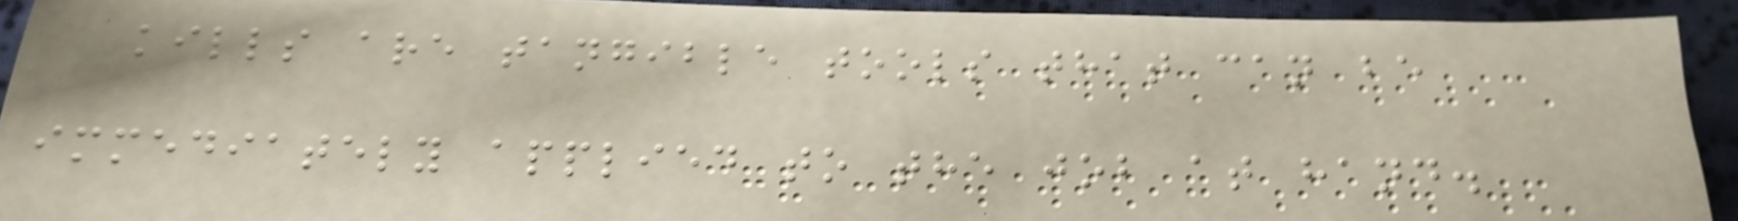kills are tangible tools that can be
immediately applied to the job at hand.
